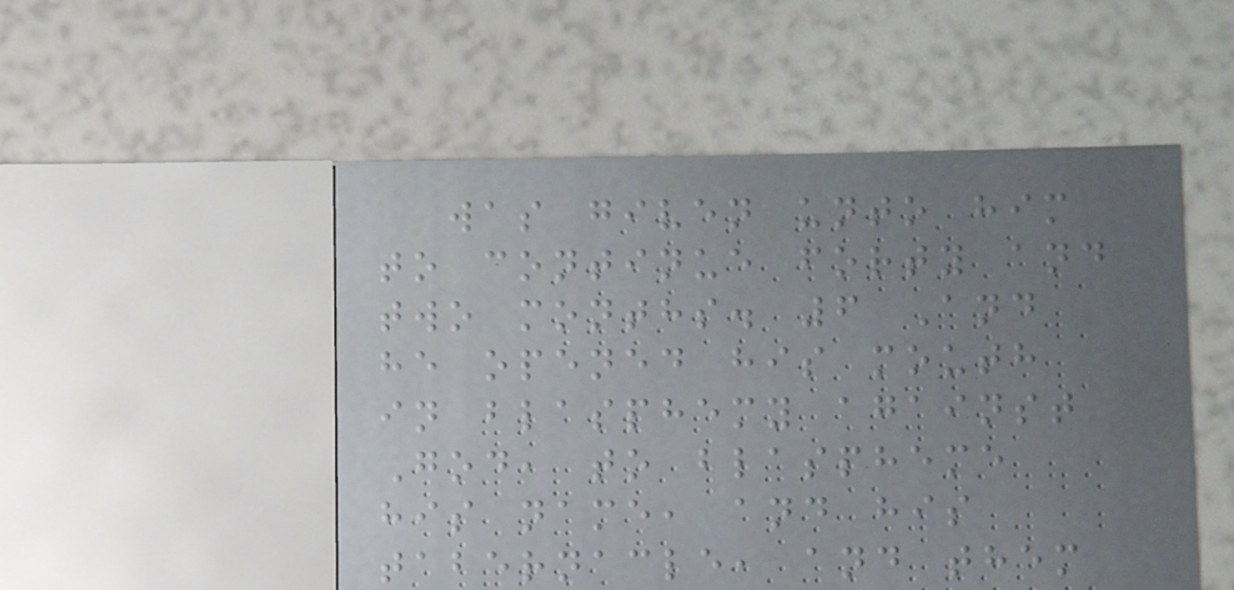was given unto him
to continue forty and
two months. 6 And
he opened his mouth
in blasphemy against
God, to blaspheme
his name, and his
tabernacle, and them
